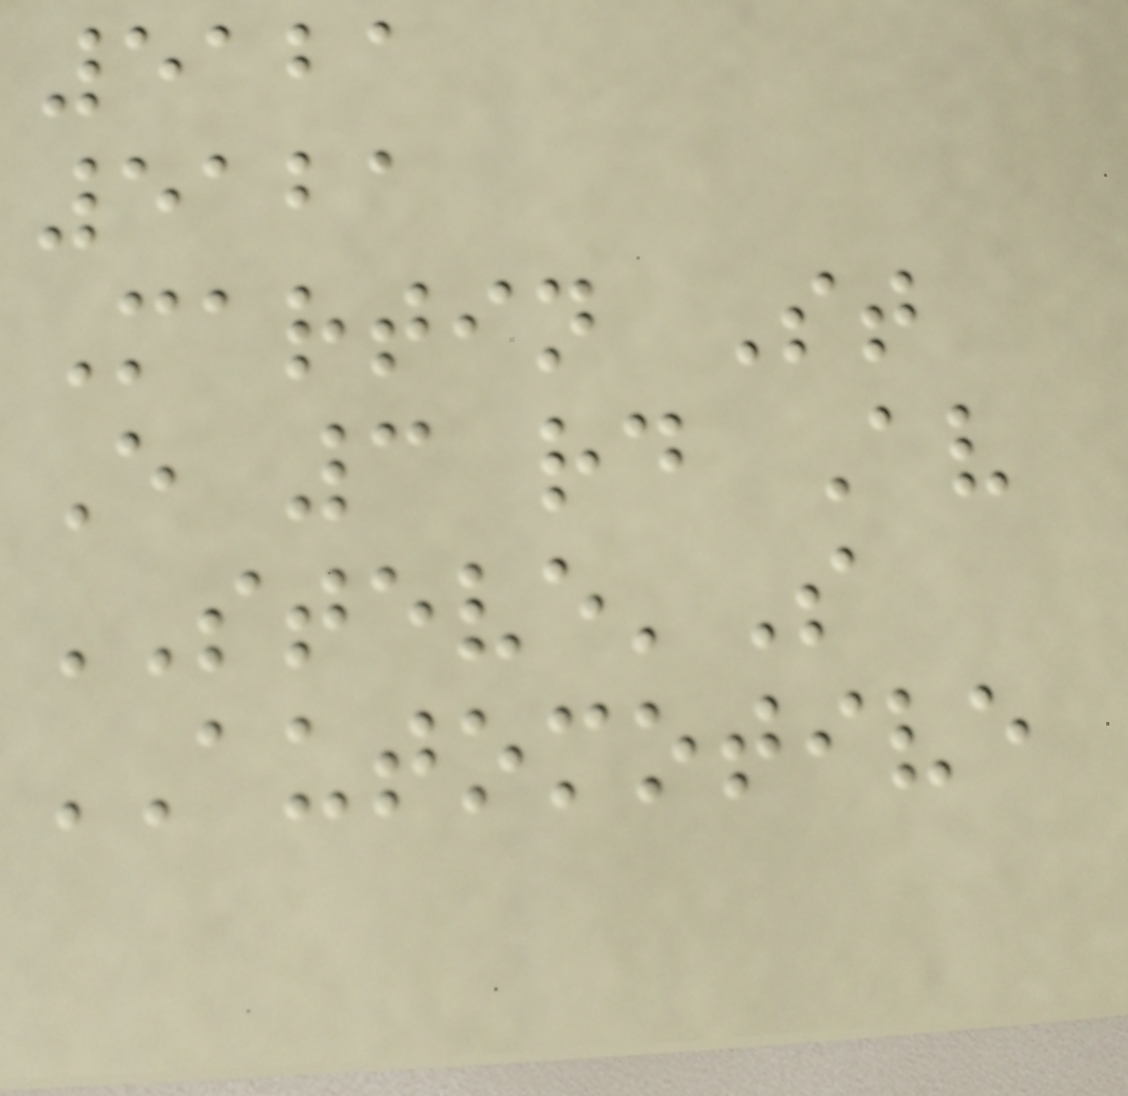5121
5121
Martin St
E 3 rd Av
STEVE'S
AUTOMOTIVE
